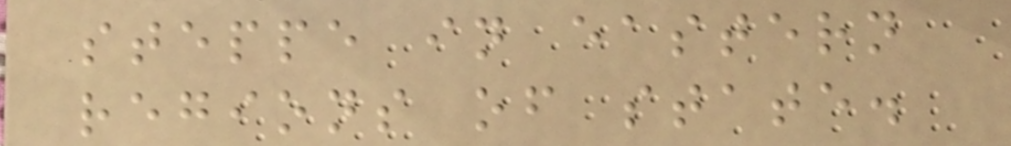steppe in eastern
regions of state.
